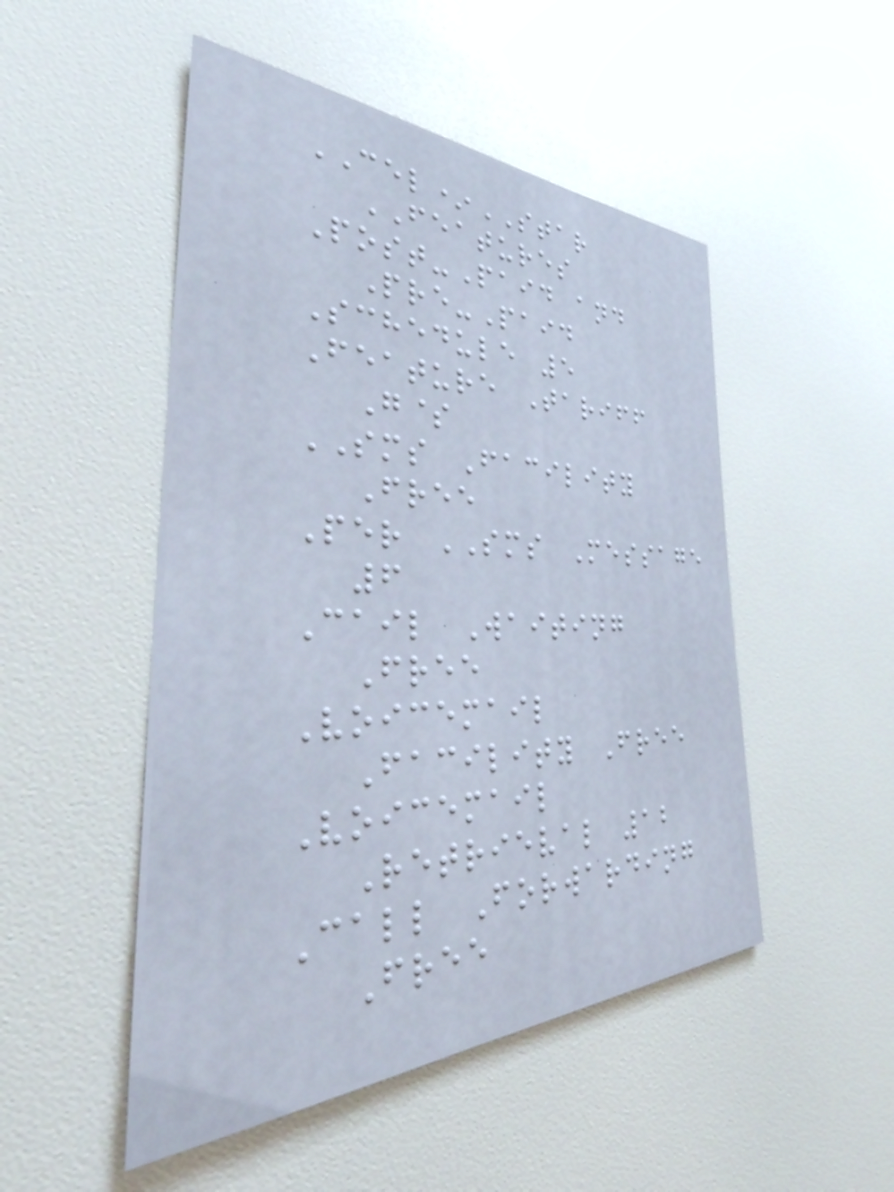CEL*STAR
FEATURES
Post-Paid and
Pre-Paid
Schedule 5
Feature Tariff
G$
SMS Facility
Free
Per SMS Message
6
Cail Waiting
Free
Voicemail
Facility Free
Voicemail
Retrieval 12
Call Forwarding
Free
